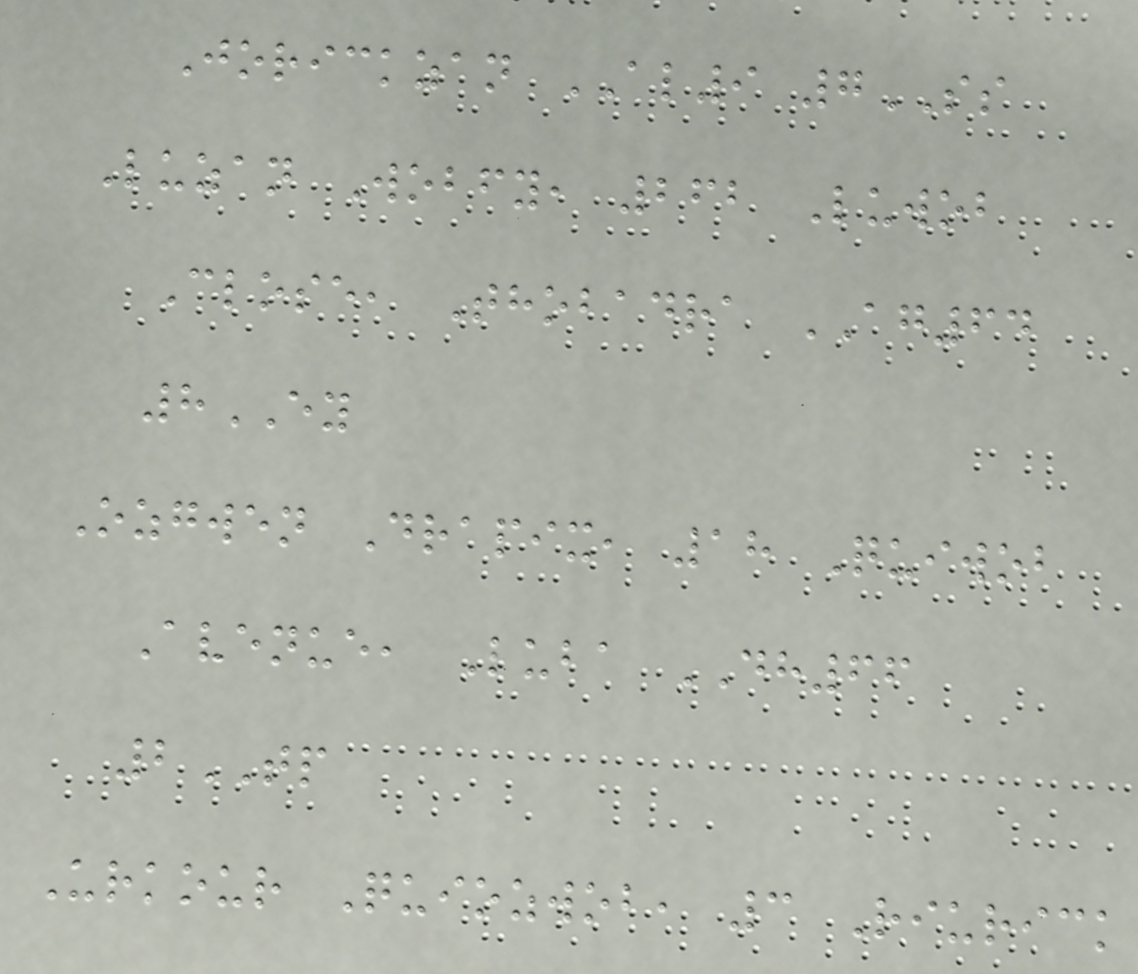Jorickzan AL9 7SS
Luzan Wobfy, 262 Luwob
Close, Thobadra AG64
8EY
Ozgwen Drapix, 18 Quiwob
Avenue, Luba DH66
2TP
Urkour Quiozwob, 3 Riurick
